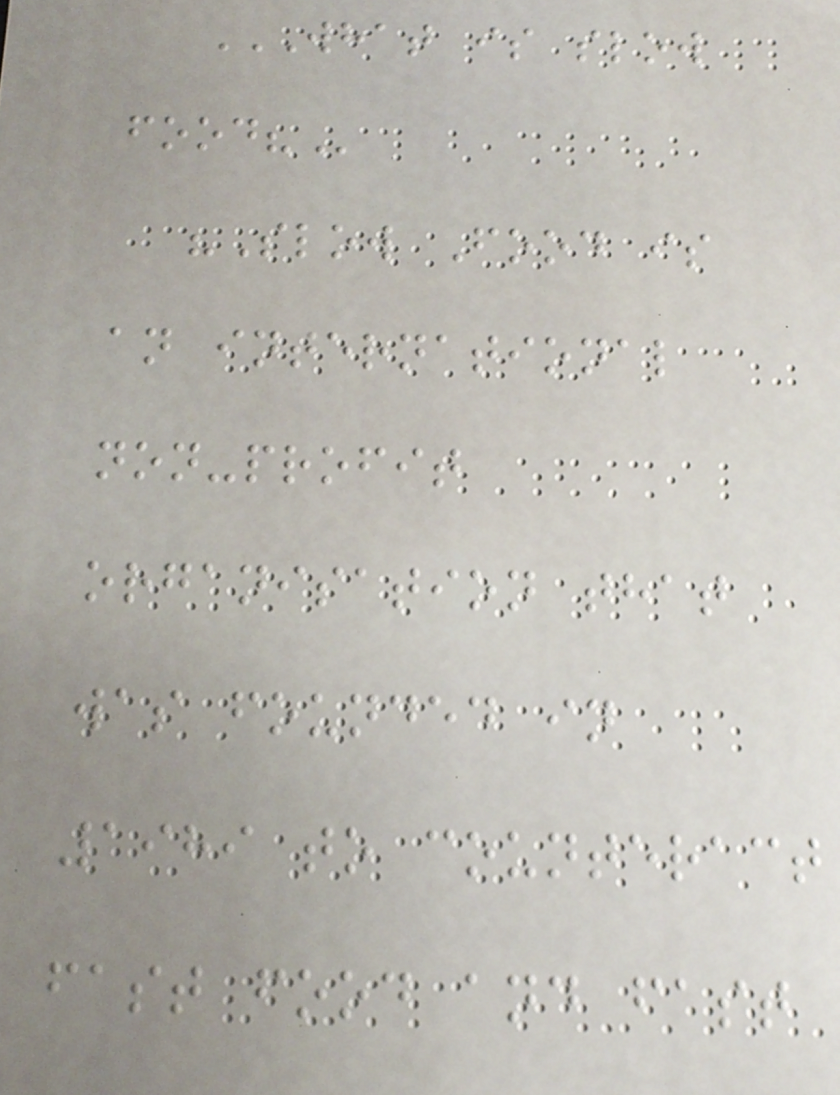WHAT IS SLOW
FOOD?
"Slow Food is
an international
non-profit
organisation that
was founded in
1989 to counteract
fast food and fast
